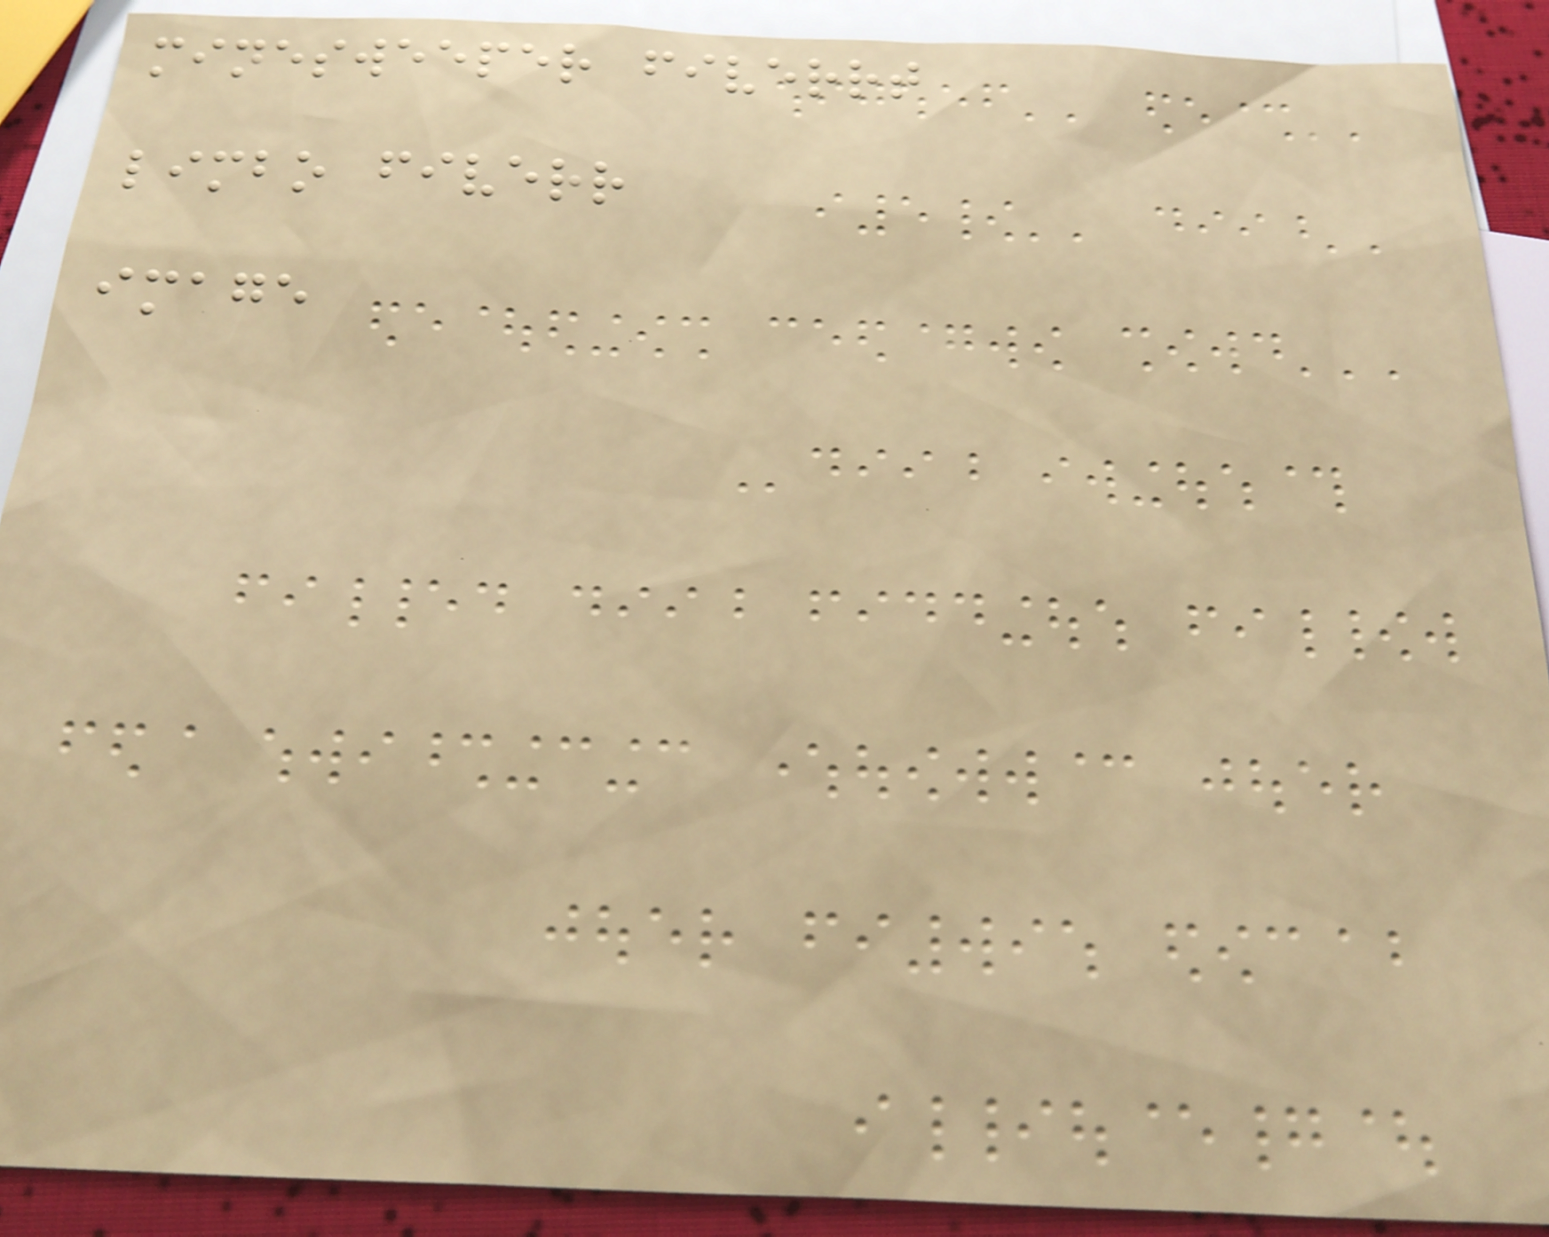minesweeper fiverrt
limbo fiverr
image
